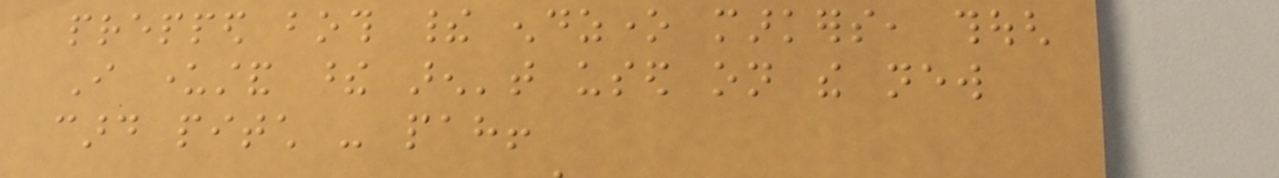prepped both their endzone markers, though
I understand these aren't used on the new
card pitch - pah!
